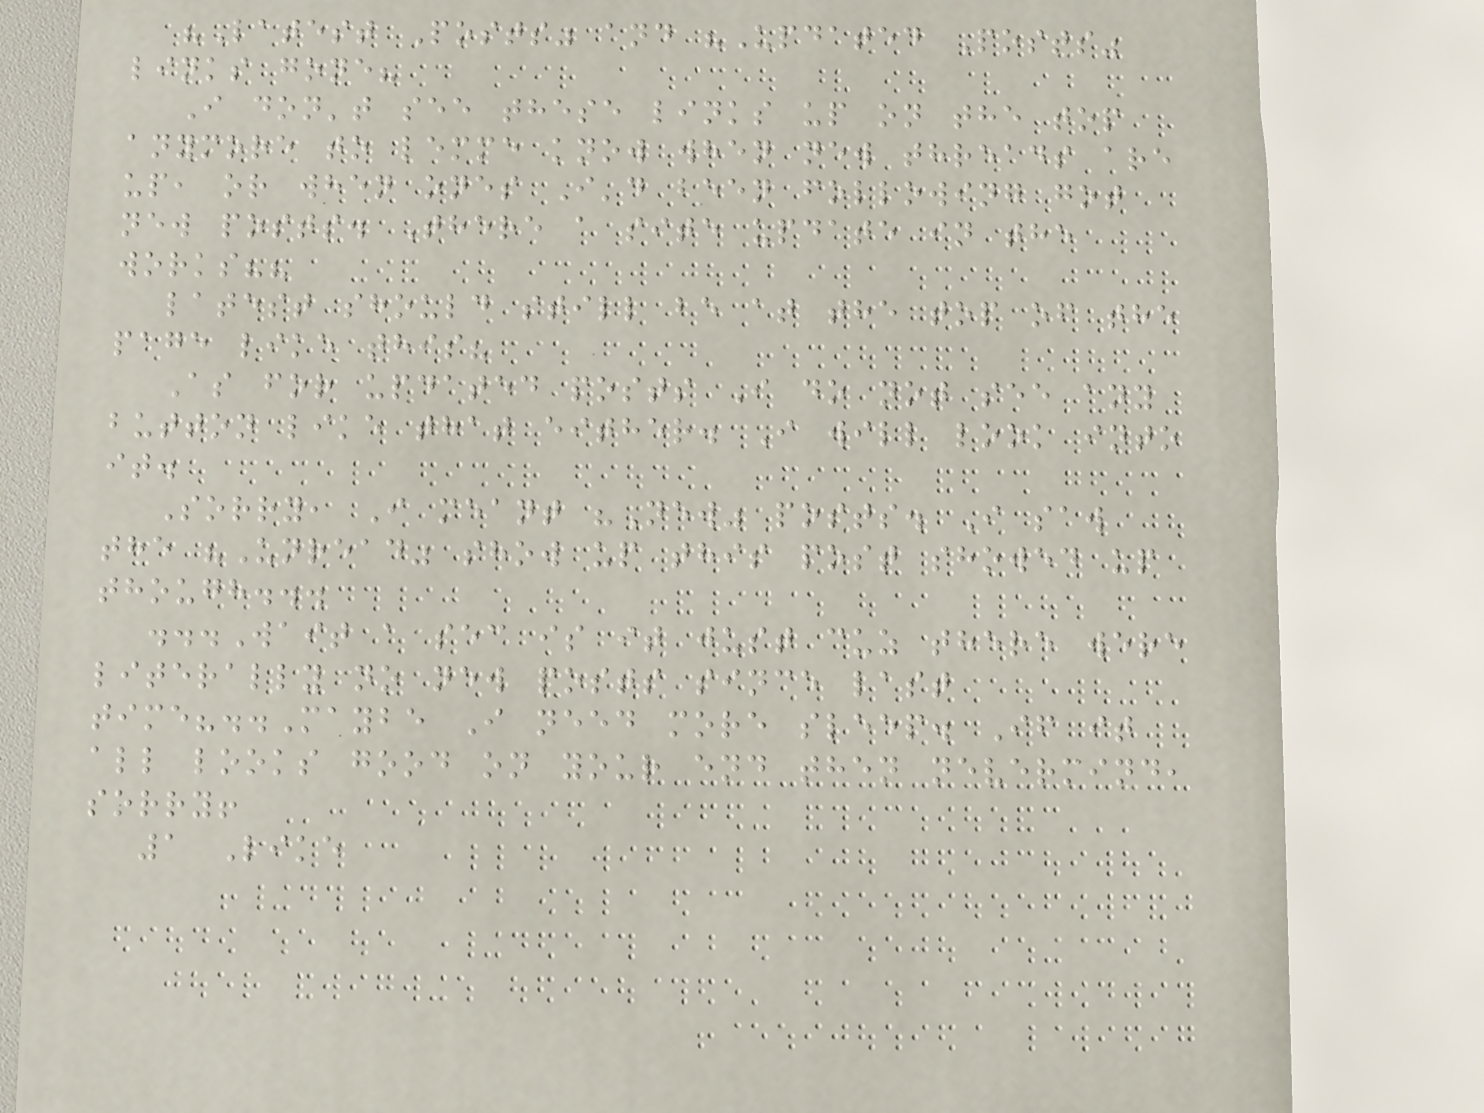"Latest Posts" and "Updated Posts"
links gone?
I don't see these links up on the top
anymore to lemme know when new threads are
up, or when ones I'd been following got
new posts. There a site update in the
works??
latest should still be at the top of the
page like this?
As for updated posts I do not see any
button like that either. I will look into
it.
Sorry, I meant "New" posts. I saw
the "Unread" show up this post showed up
though...
...Wait a sec is it just cuz there were
literally no new posts since last
time?..Maybe I need more sleep. If it
all looks good on your end then nevermind,
sorry!
1 Like
